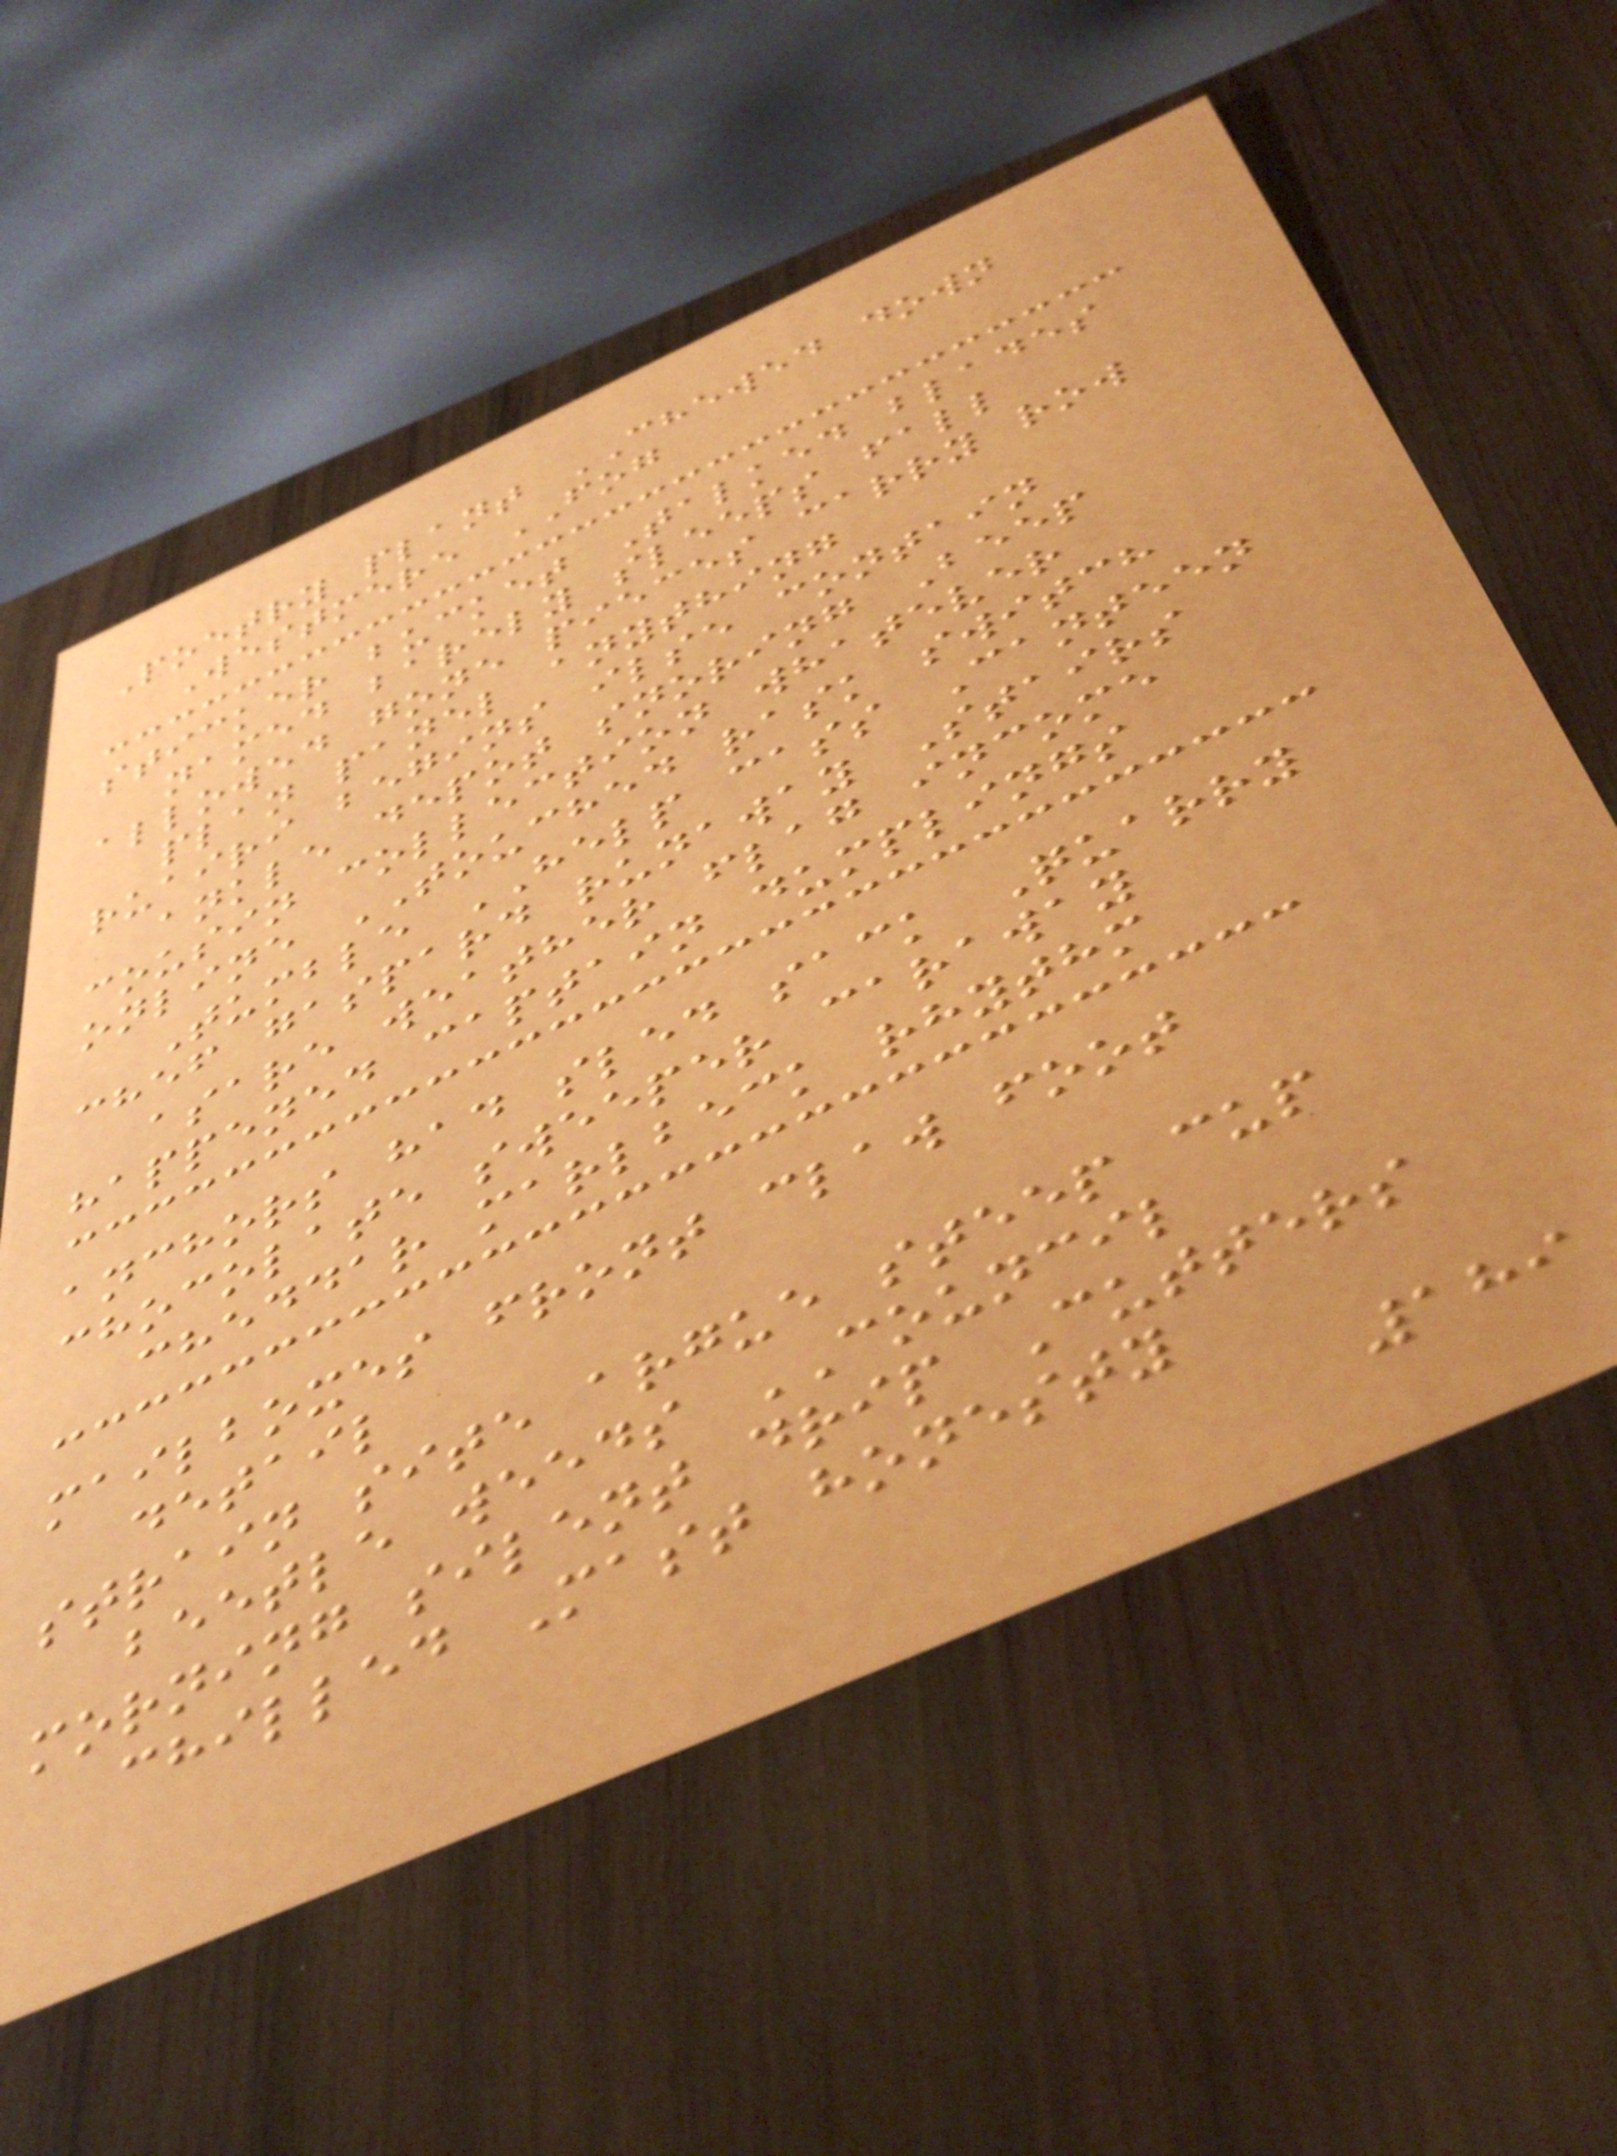Poetry plant CHEWED down
Westmere FOG
sticker bucket Talked blades
named barely sleeps fall
allowed gone pieces carry row
plan panel anything
ruairi begins ilse contain
ankle depot snoring Beep
cousin collection whatever
online TOUCHED rask switch
Tumble HELP cass Canteen
chef gaspard runaway Stairs
asare weather flag income
happened captain dumplings
anchors had sled sack Quarry
chocolate sweeper caraway
cheddar marlbeck rhythm
mailboxes front claw foot
detail
strain site argue steep cup
beetle weeds COUNCIL
morning silent drip Cutters
chilled Mast honesty
189
